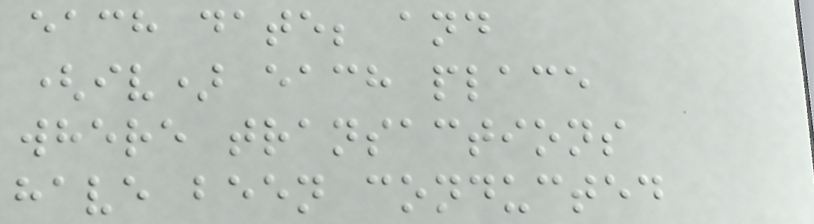each date; and
(iv) each place
where transactions
have been conducted
